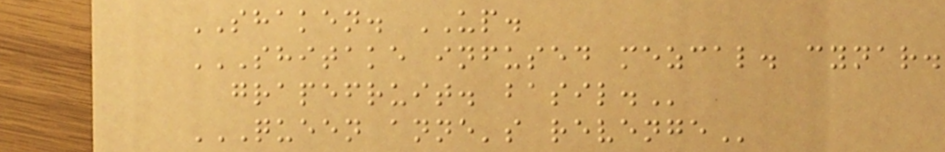SHAKEN. UP.
SHITAKE INFUSED MEZCAL. CYNAR.
GRAPEFRUIT. BASIL.
QUEEN ANNE'S REVENGE
